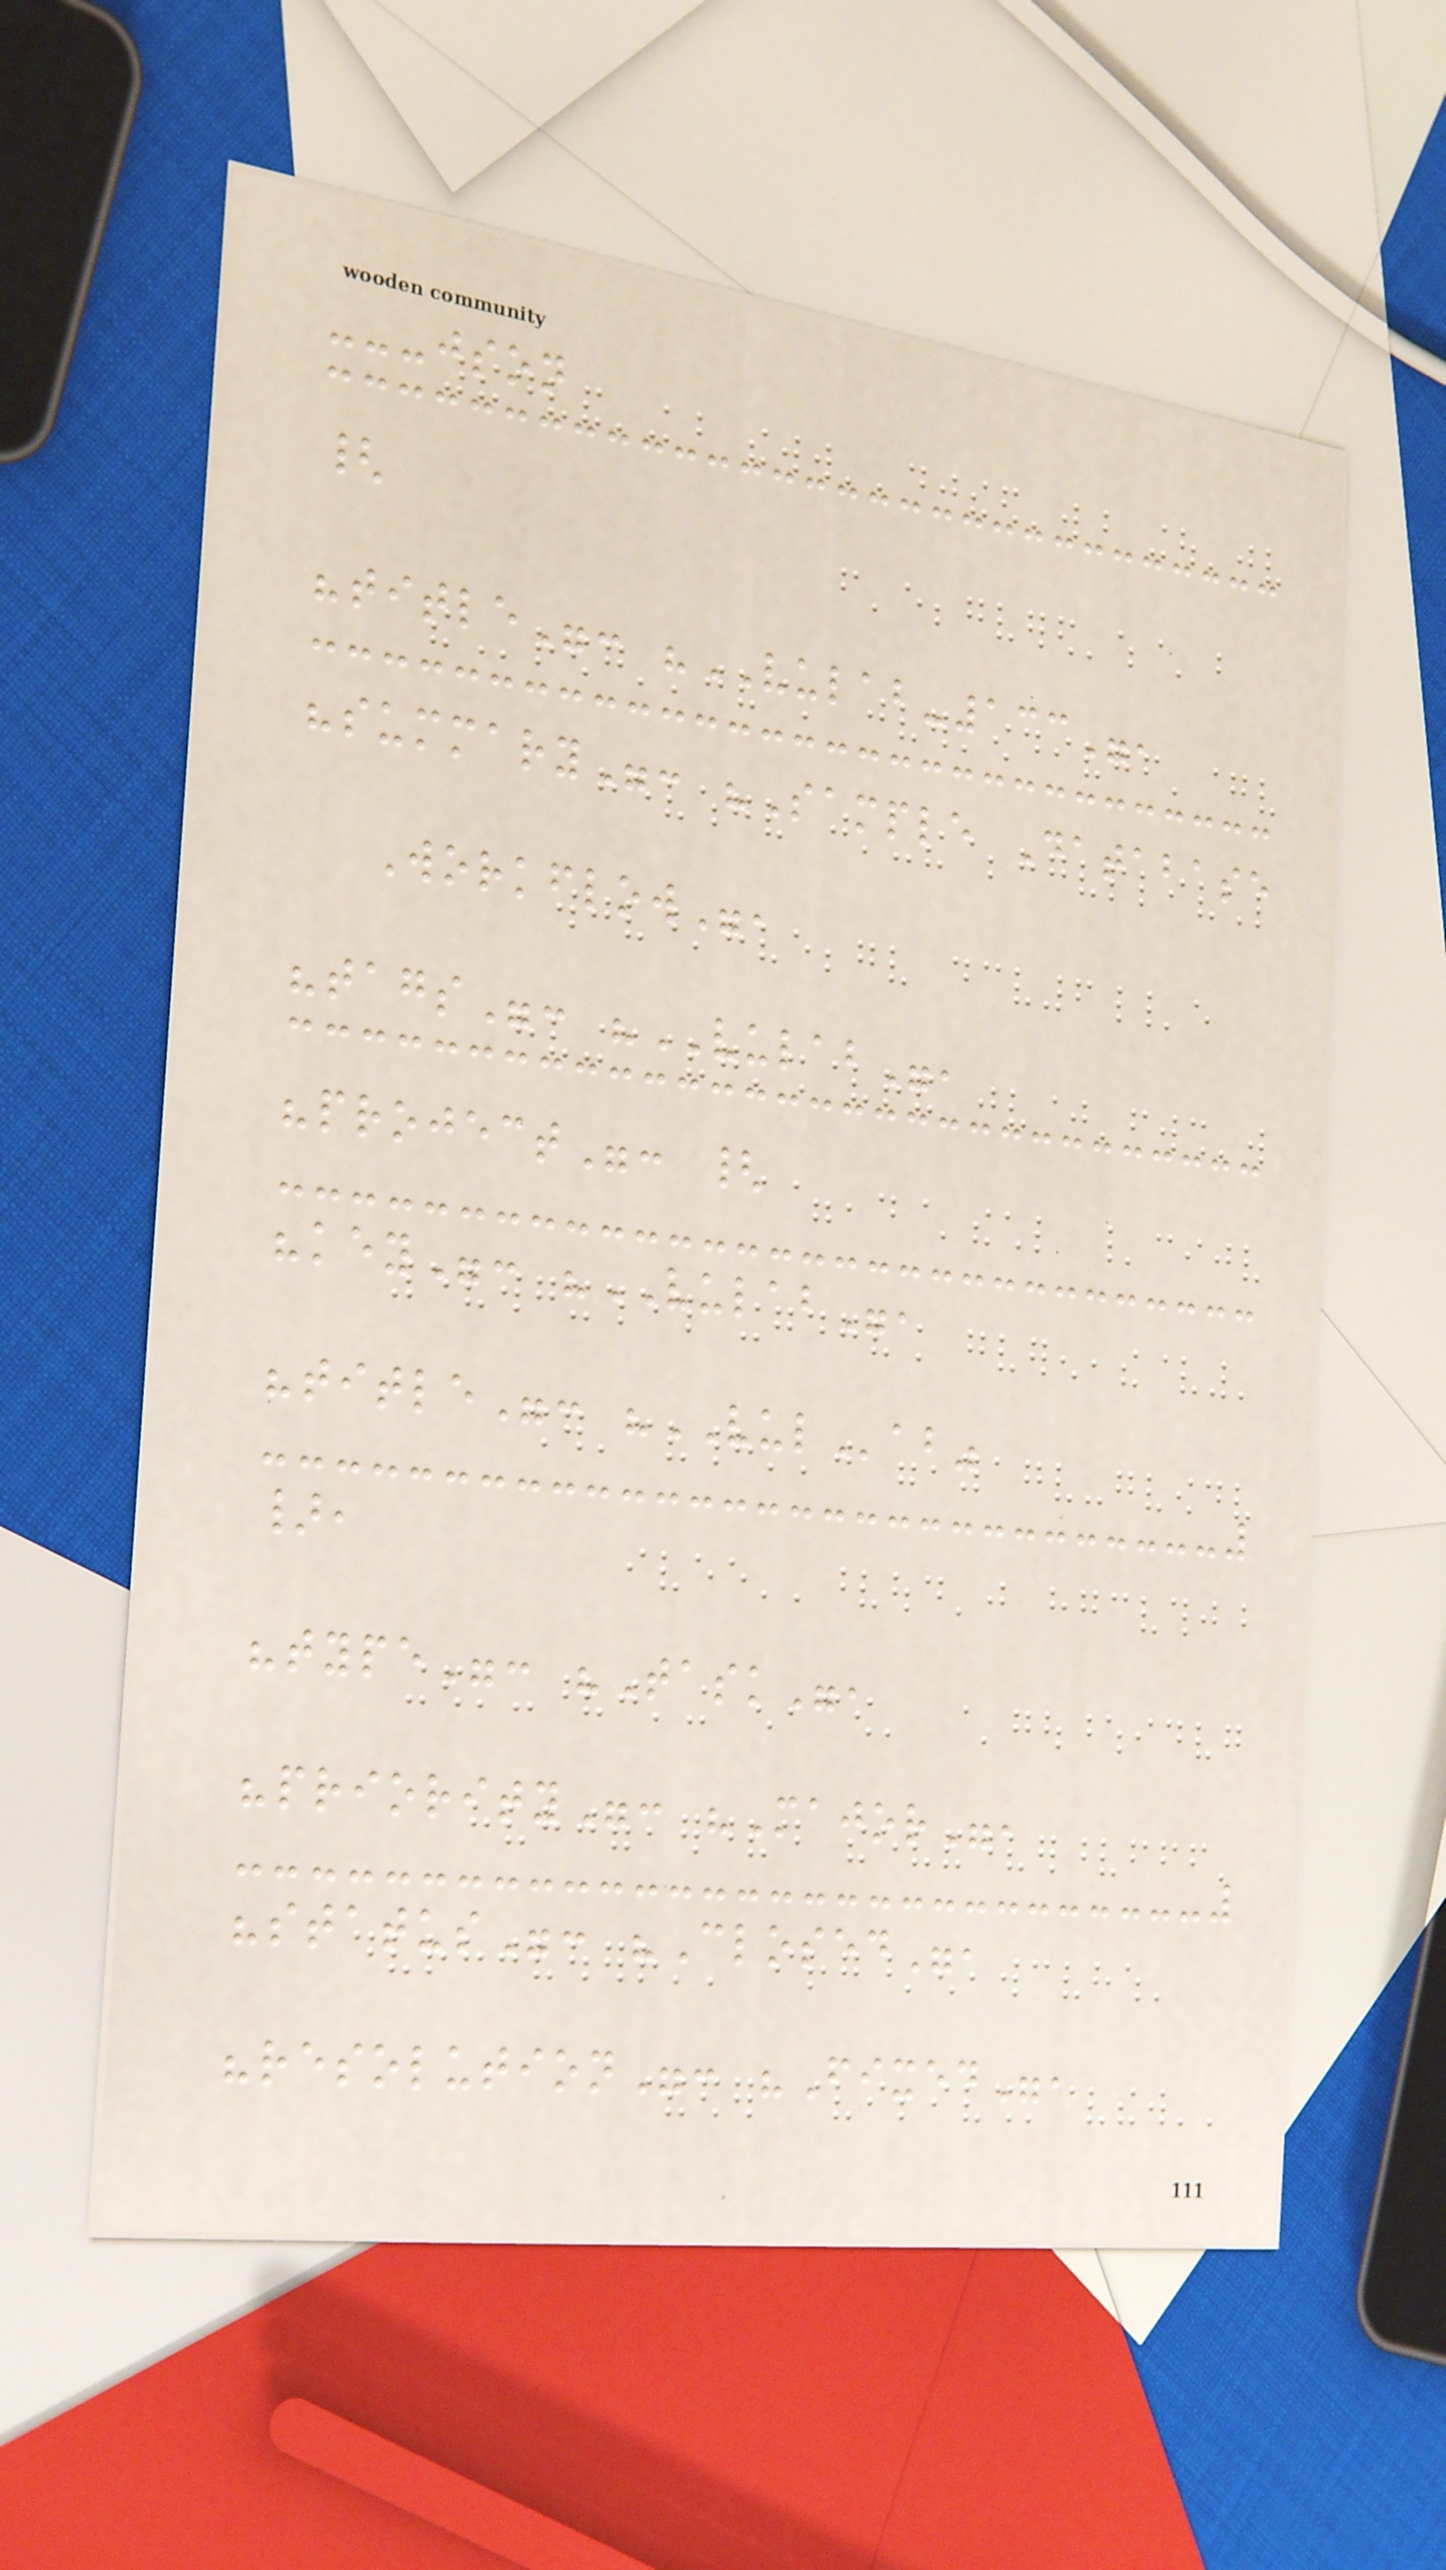---json
{
"title": "VULAB-133",
"summary": "Sample Database
Workflow",
"tags": "VULAB",
"project": {
"key": "VULAB",
"title": "VULab"
},
"type": "Task",
"priority": "Major",
"status": "Closed",
"resolution": "Fixed",
